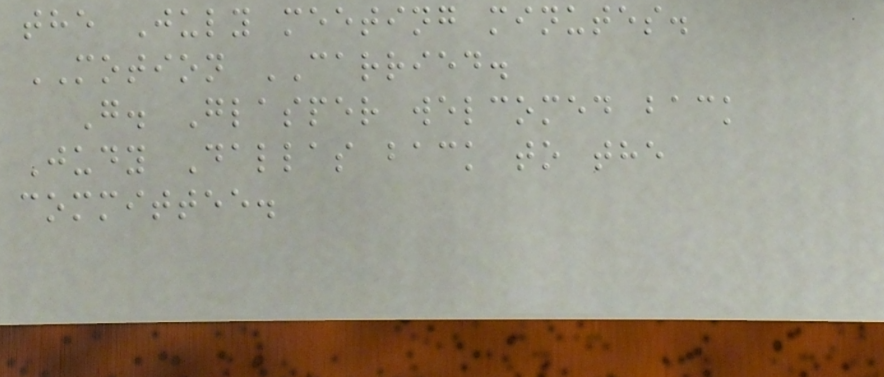the July meeting minutes.
MOTION CARRIED.
G. Glasper welcomed back
Judy Dallas back to the
committee.
